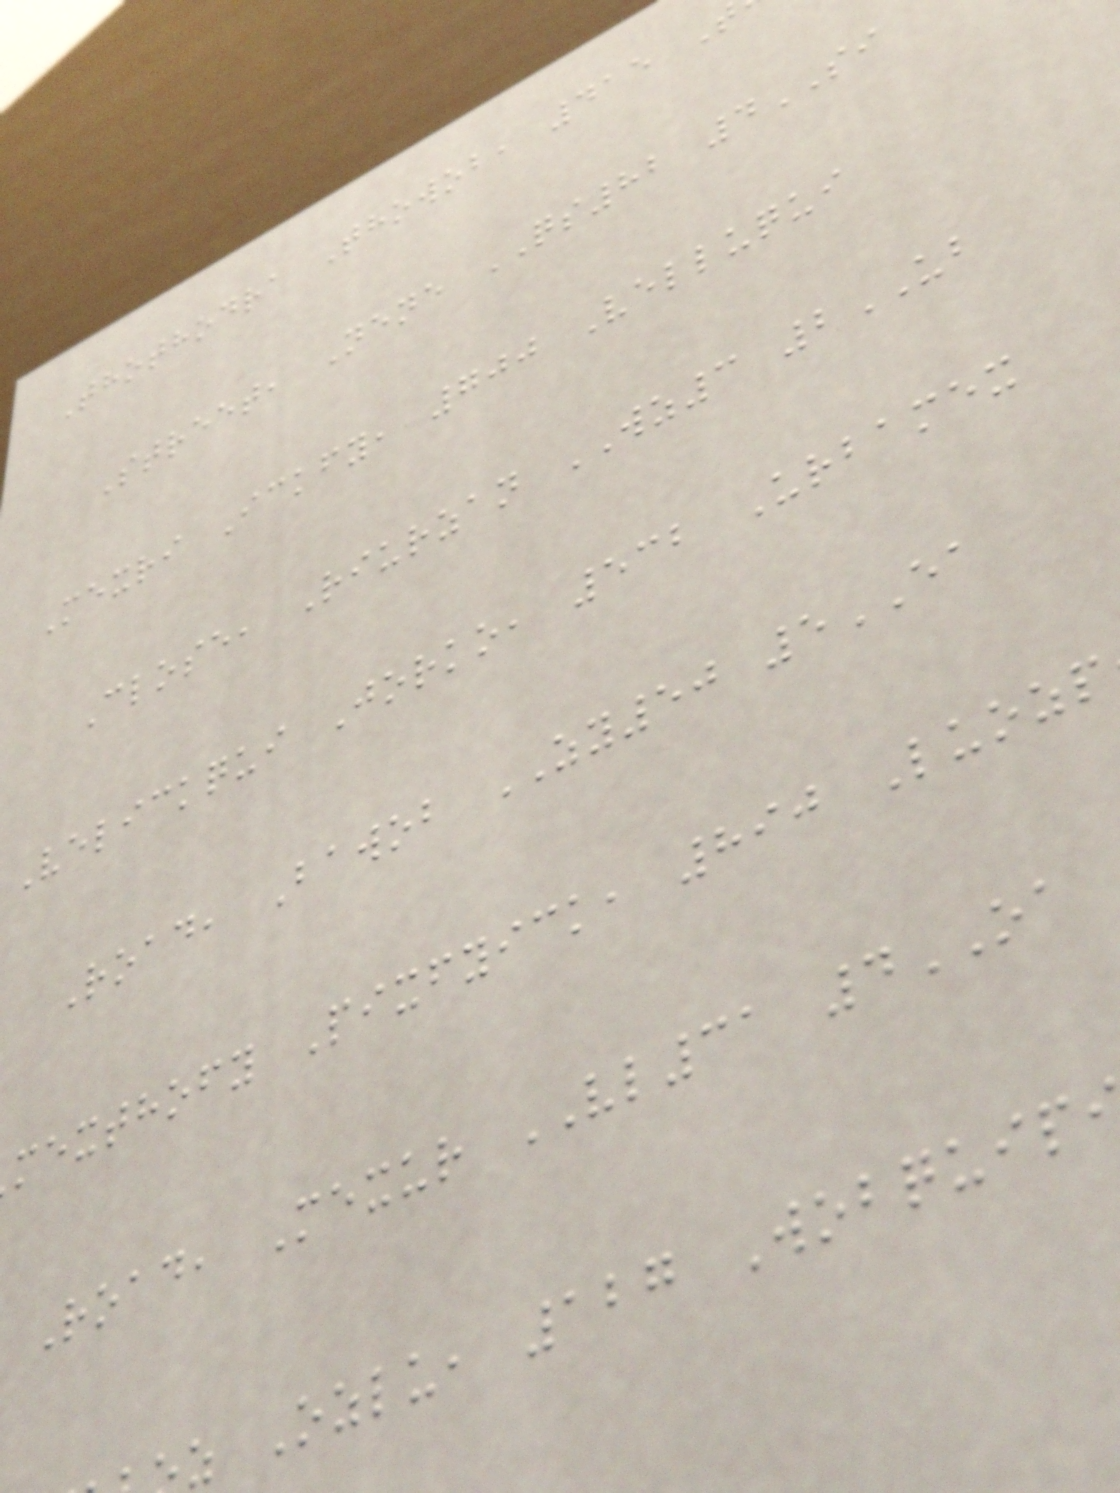Thothodra Thowob, 415 T
Street, Nene QS82 4SI
Mexri Ickfy, 700 Velluqui
Close, Riurzan WZ3 2UB
Velickqui Jorko, 532 Urbamex
Road, Bawob ZY50 5EA
mexthofy Pixfyick, 890 Luozp
Road, Mexur VL31 4OA
z Ozlu, 127 Wobquip
